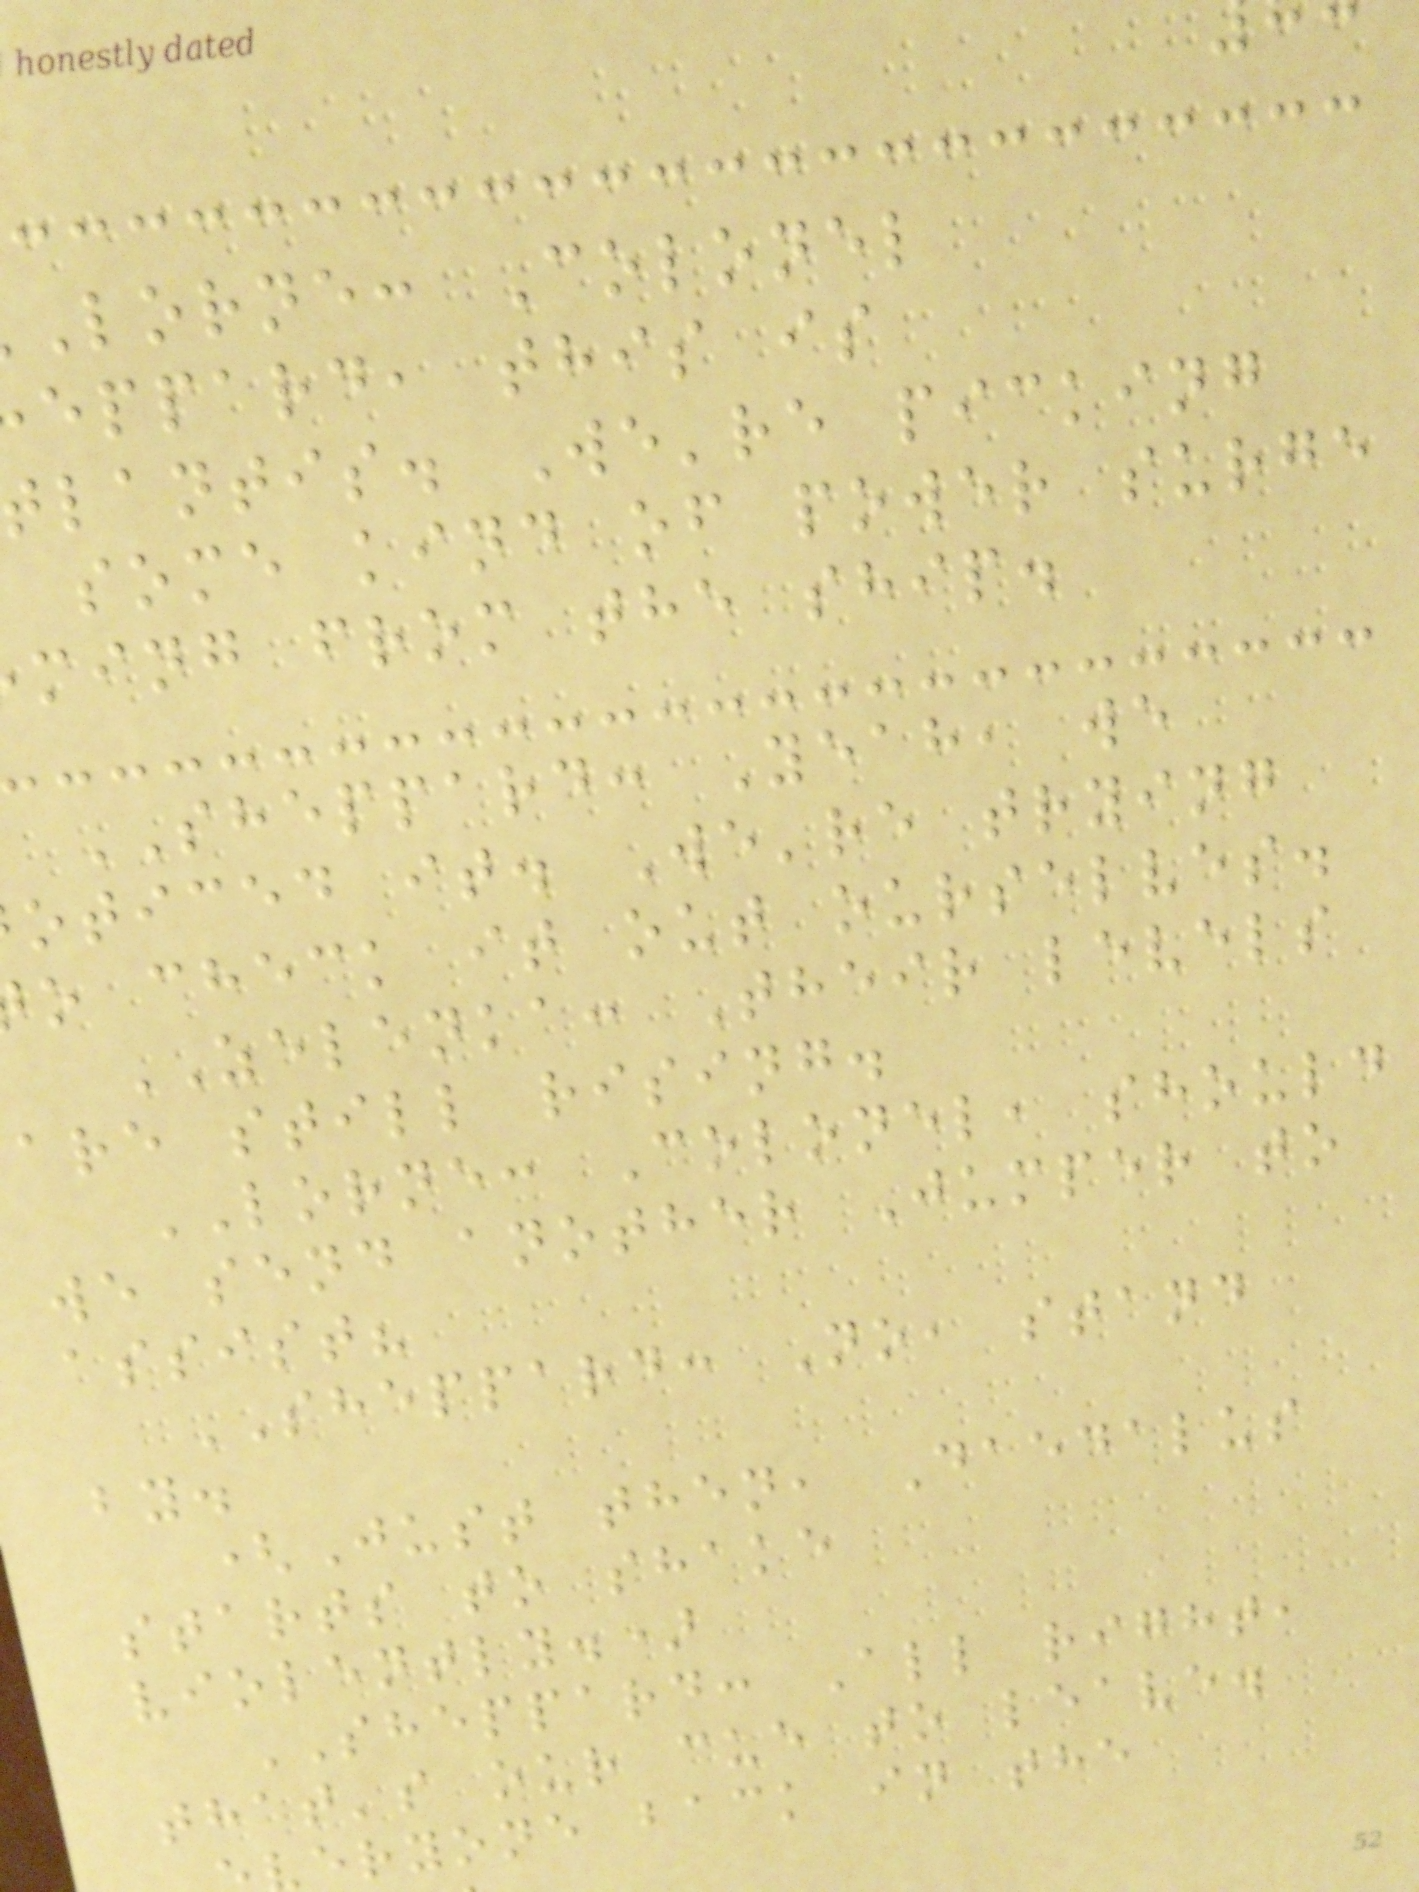lorne: Colonel
eppard, this is
lantis. We're picking
some kind of power surge
ming from the ship.
SHEPPARD: Yeah, we
oticed it. We're trying
o check it out ourselves.
ZELENKA: Their levels
are still rising.
LORNE: Colonel, should
we send another Jumper to
assist?
SHEPPARD: No, stand
by.
(Just then, Daedalus
starts to shake
violently.)
SHEPPARD: All right,
that's our cue to leave.
eryone back in the
